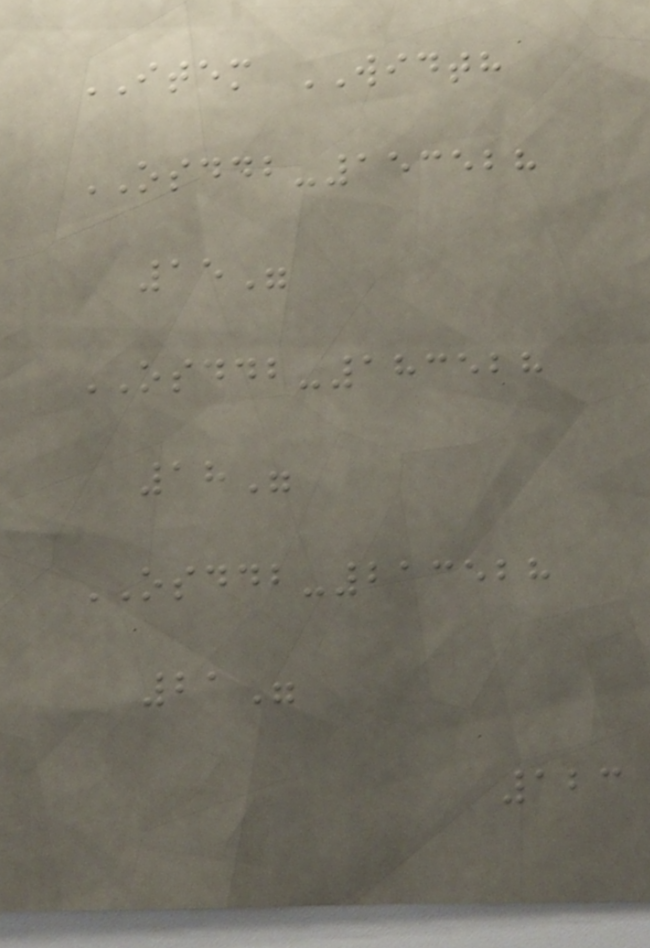ITEM WIDTH
OSDDB-153528
15"
OSDDB-183528
18"
OSDDB-213528
21"
123
